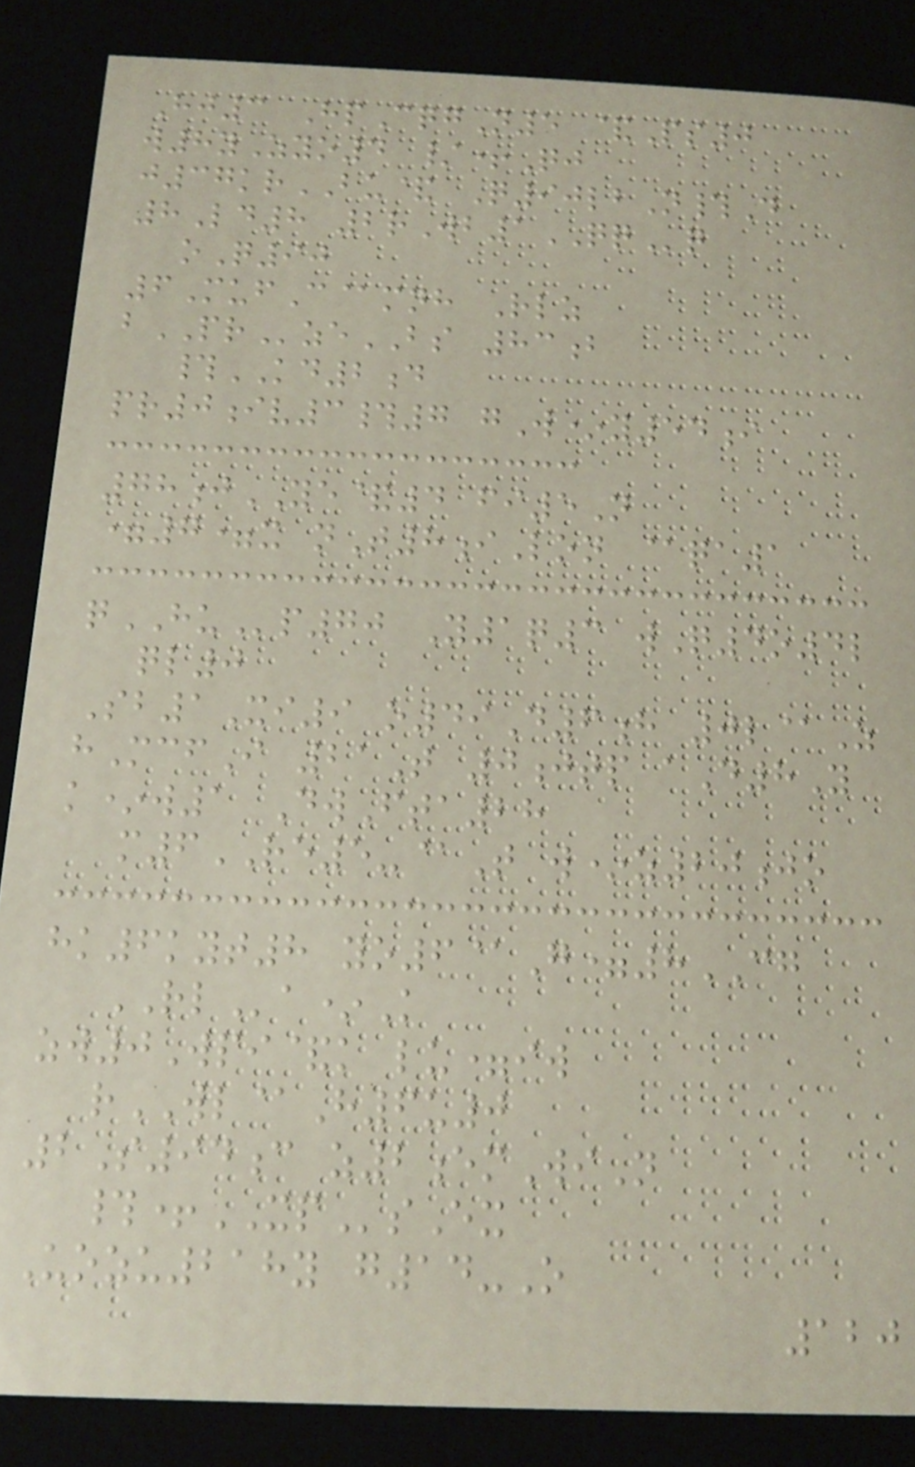Hj3 HpCqgN5 &Ps0
w8yZyo4 /+Qj
j37krBU& Q90lbN#D
8Ld8 2rWb1QQq
oQ90
6MufC@mnh Rlz
bPRzeBS 83b
#KD2d
pr0iv3#7 gW*y54i
78jYE&4 fi5N
=7=x nT8iLon @qa1
qHUp70 Y1q3 wQ4o4l
ql0
Sb1Xi9 o49D6h 0l@Z
hMcfI 21T 0jtp aD8Y
k*w1 DwFta28
m6RE5-@T w*z20jo
hk6kyt8 yo6@G=8CG
RLa*K
zw0Wpi&k lu=iw
rWL@H6u0
2S94c z2emWiN
#+XPsEx
Uozu218y g14-O
120
